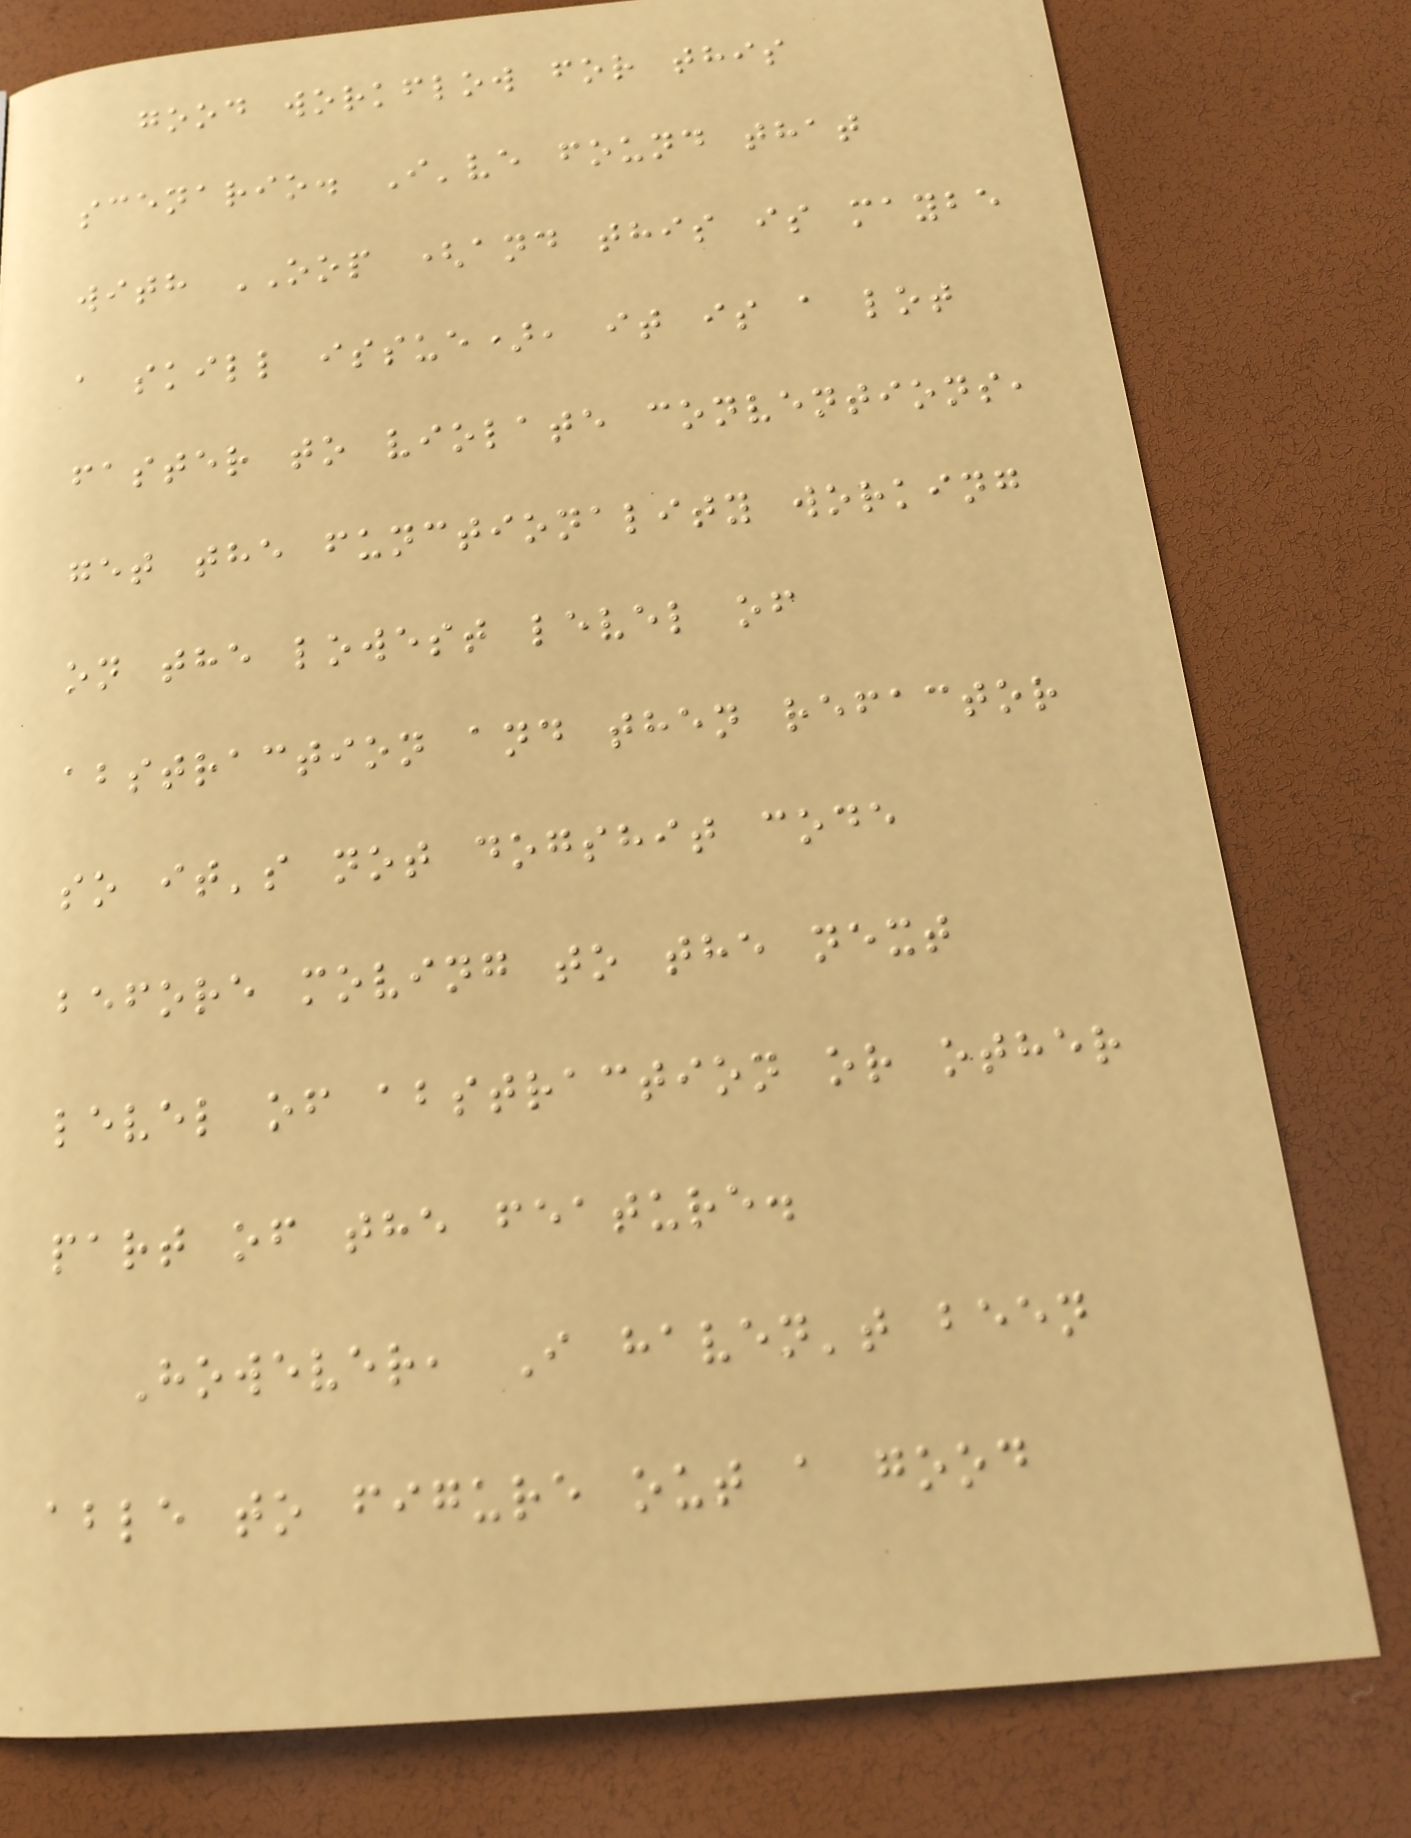good workflow for this
scenario. I've found that
with OOP (and this is maybe
a skill issue), it is a lot
faster to violate conventions,
get the functionality working
on the lowest level of
abstraction and then refactor
so it's not dogshit code
before moving to the next
level of abstraction or other
part of the feature.
However, I haven't been
able to figure out a good
